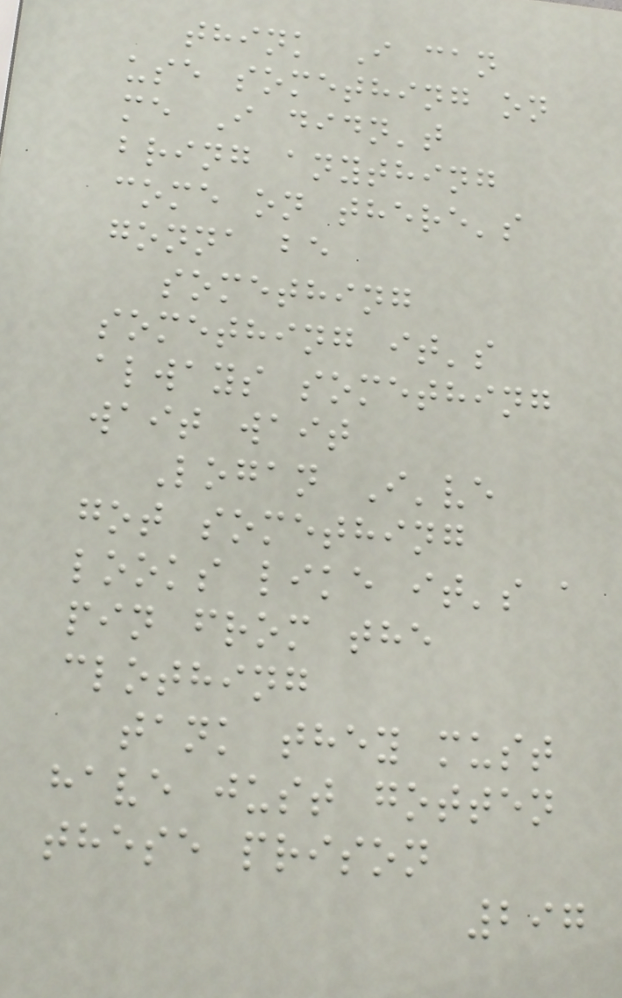think I can
use something on
me I didn't
bring anything
come on there's
gonna be
something
something it's
always something
wait wait
Logan I've
got something
looks like it's a
pin from the
clothing
tank they must
have just gotten
these prison
297
